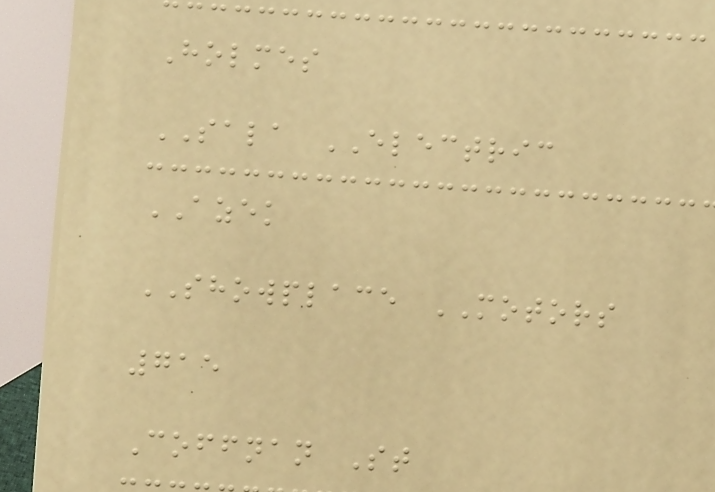Holmes
SALA ELECTRIC
AZEK
SHOWPLACE MOTORS
715
Coffnan St
